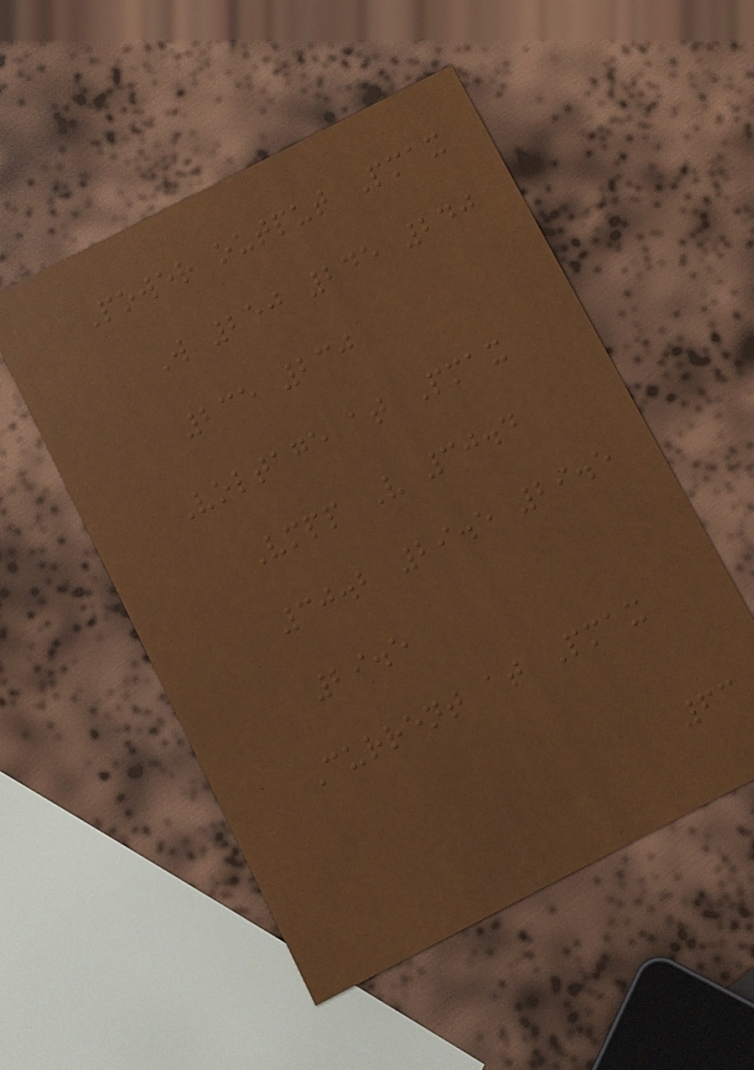Power output Pmax
W 250 245 240
235 230
Voltage at Pmax
Vmpp V 30.4
30.2 29.5 29.5
29.5
Current at Pmax
63
